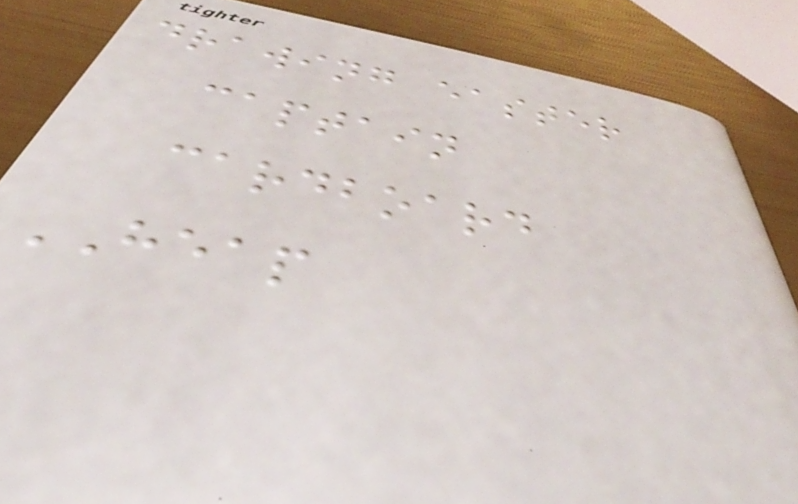drawing easter
captain
cardboard
HEAP
